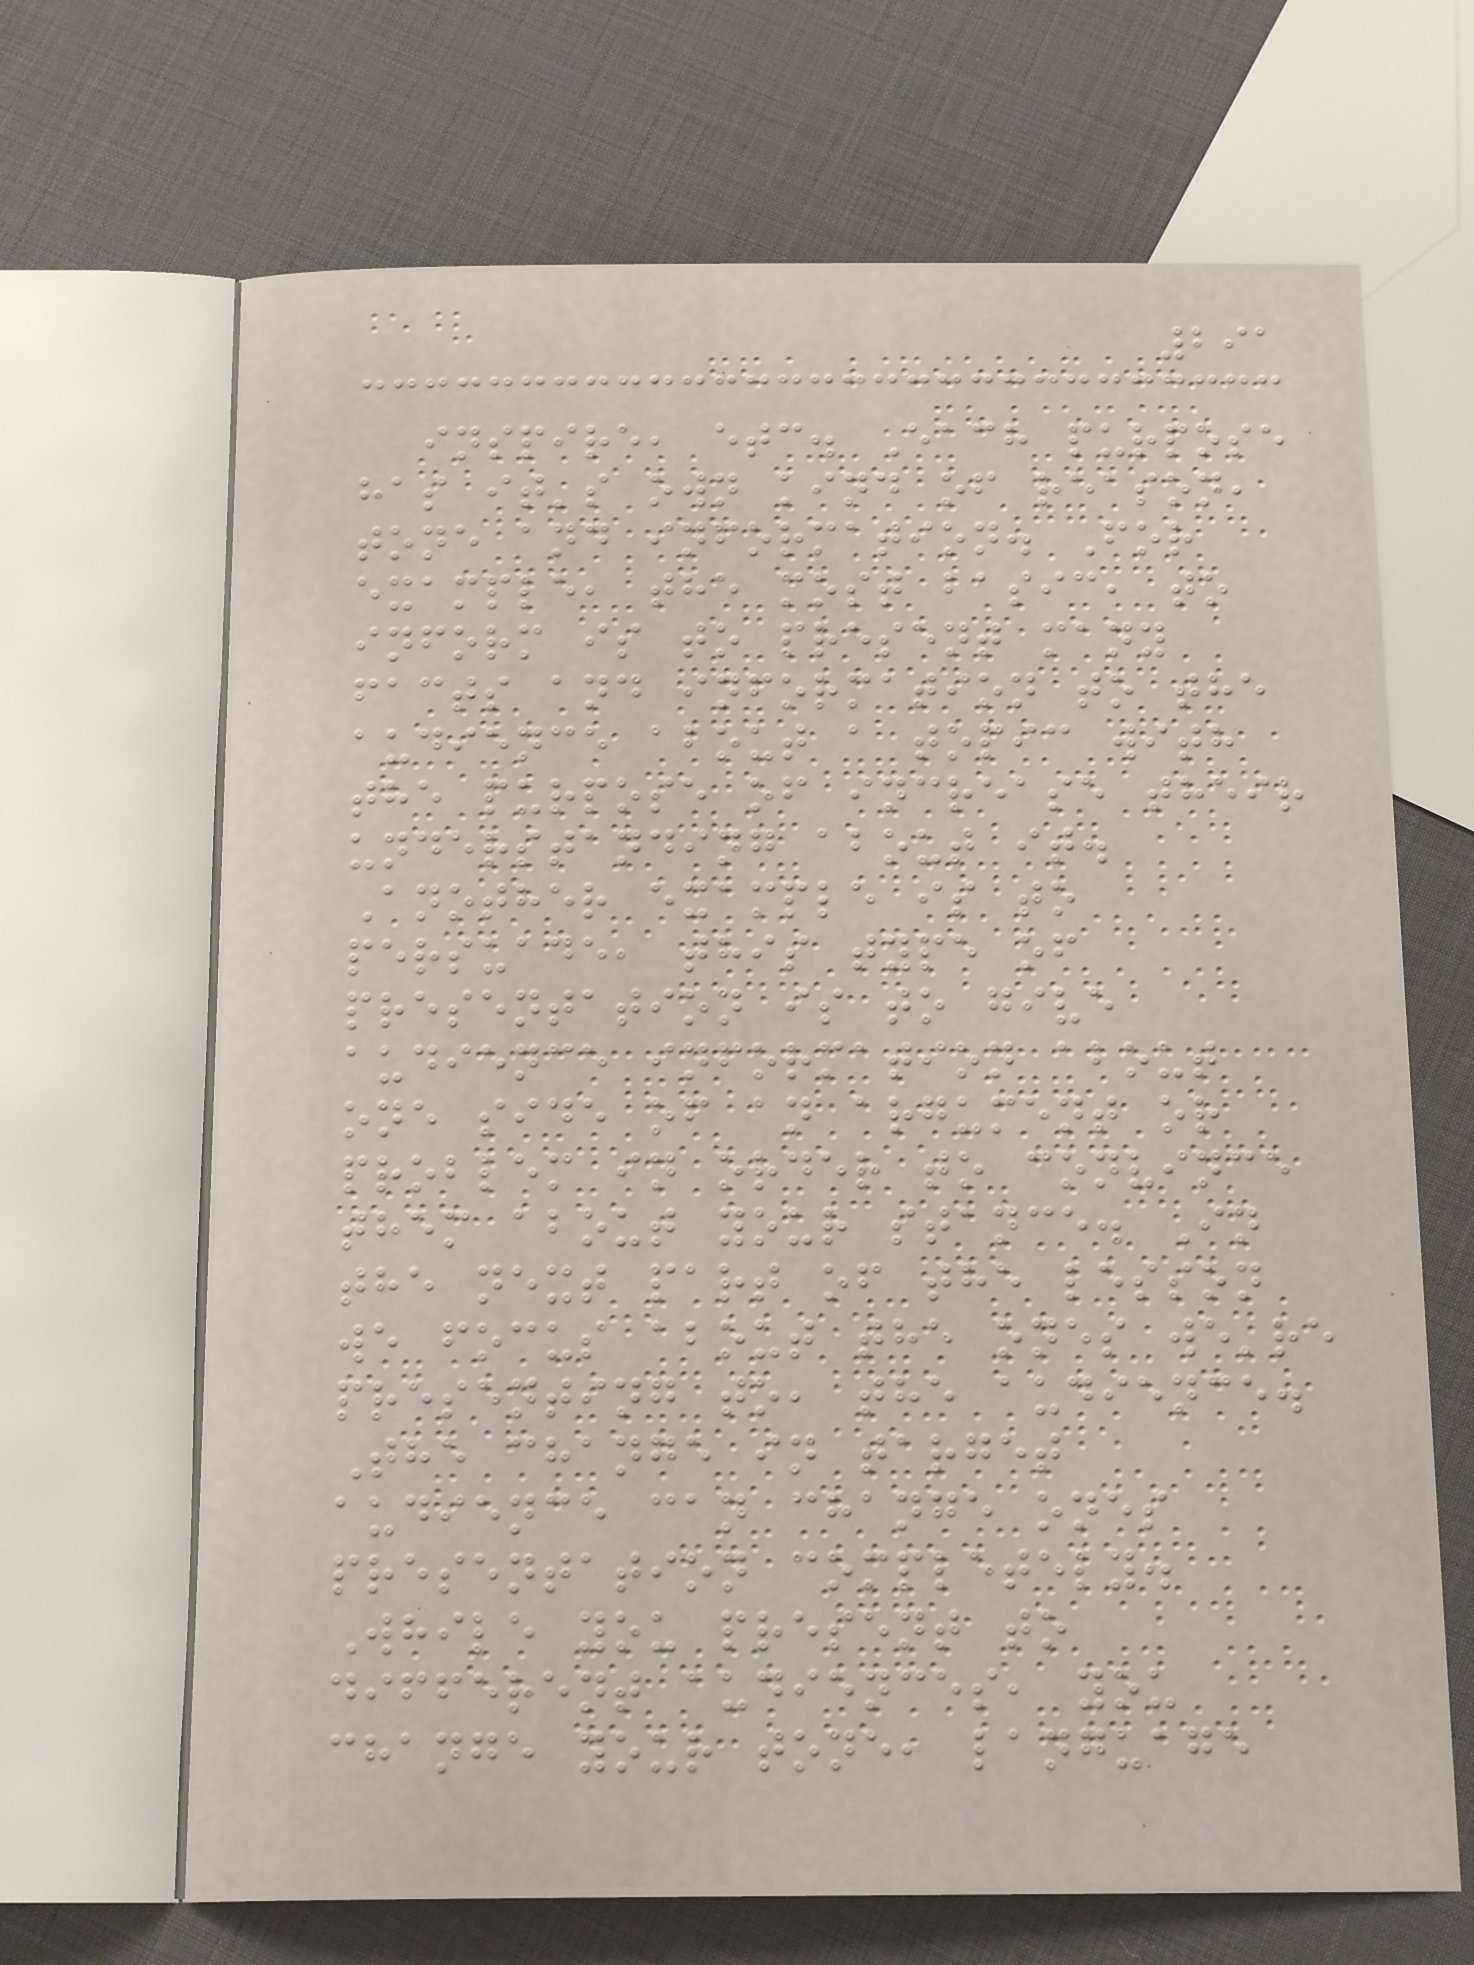291
inspire, etc. Each purpose
has it's own kind of reason,
tone and information. For
example, the most basic, to
inform is to present many
facts and information to the
audience about a topic with
the purpose of increase their
understanding about it.
Another example is to
persuade, this type of
presentation is to give
audience information about
one side of an argument or
problem in order to convince
them about your stance. In
the next part of the lesson
we focus about the ones we're
presenting to, the audience.
The change in target
audience can change ones
presentation completely.
While you present to
different audiences, you
change your tone, language
